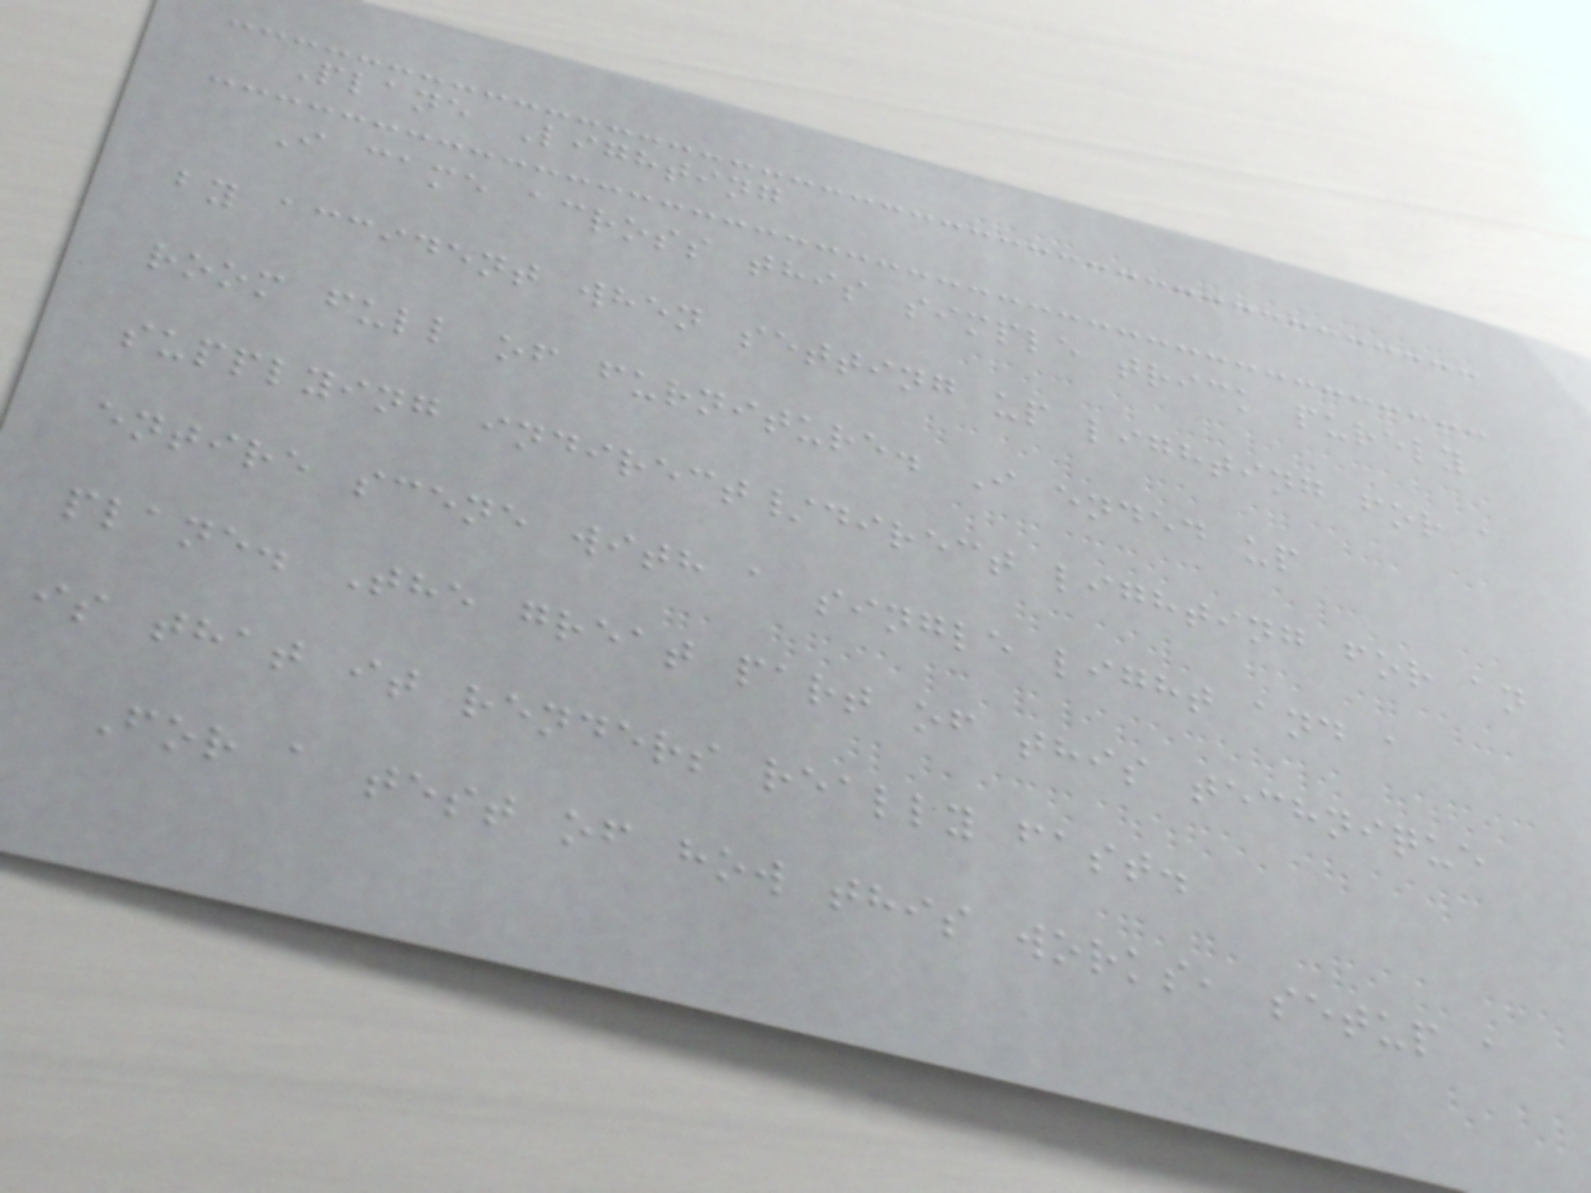Plane Lighting
I came across this simple trick purely
by accident when setting up lighting for a
room full of furniture. I ended up
supplying indirect/direct lighting for an
entire scene with a single light and a
plane. The great part of this technique
is that it renders really fast.
For a test of how this works, setup a
